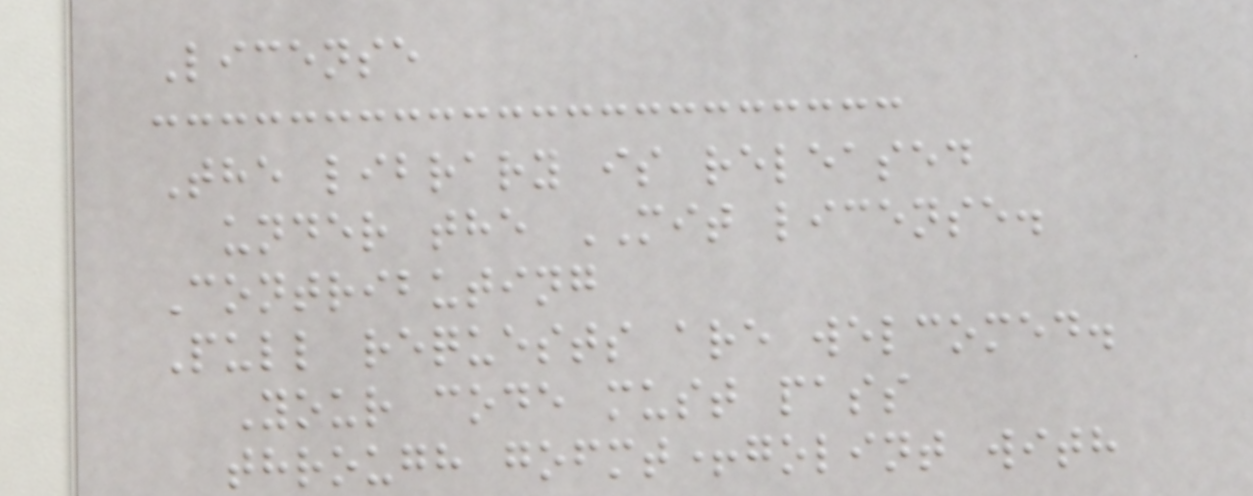License
The library is released
under the MIT license.
Contributing
Pull requests are welcomed.
Your code must pass
through gofmt+golint with
